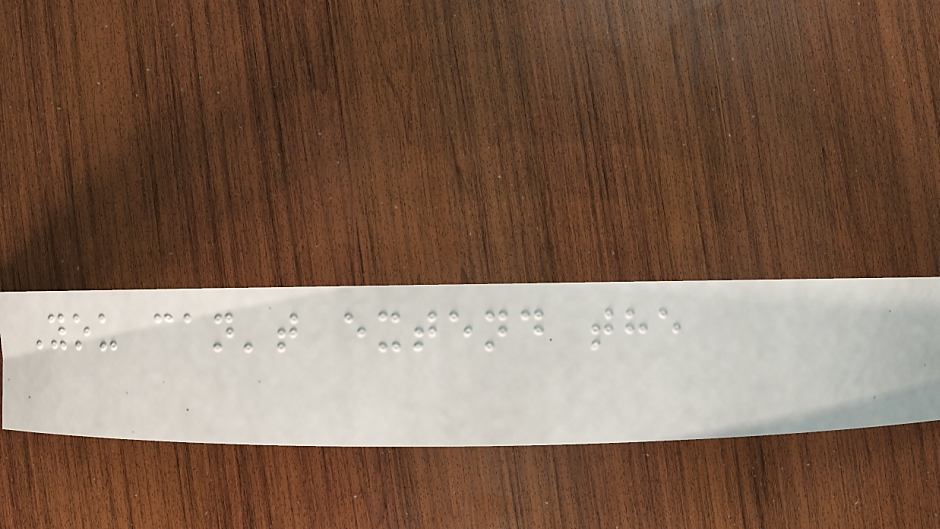You can't extend the
